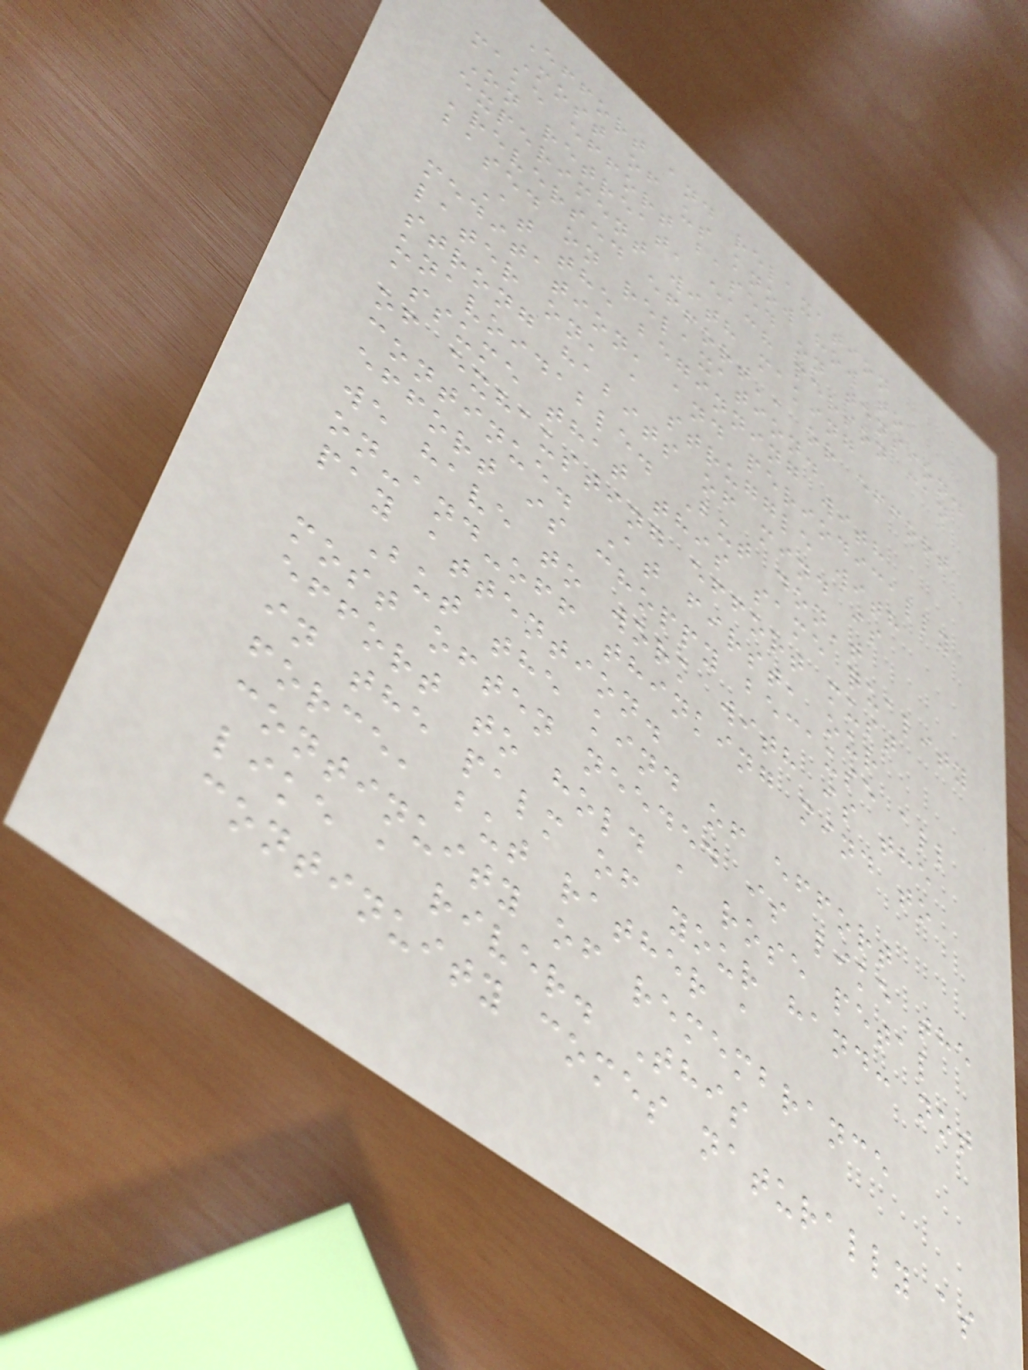Effort and relaxation
Most of us know how to
make effort based on tension.
On retreat, each person can
experiment with making
'reversed effort', or effort
based on relaxation.
At the beginning with
meditation, and periodically
later on, a struggle with
strong habits of mind is
unavoidable. But don't
assume that this same quality
of exhausting effort must
continue. At first, our
effort is choppy because all
we have to work with is the
on-and-off thinking mind to
pay attention.
But the kind of effort
most often needed is like the
effort to hold a rose petal
in the palm of your hand: not
force, but rather a
continuity of remembrance
like a river. This
continuity comes naturally as
